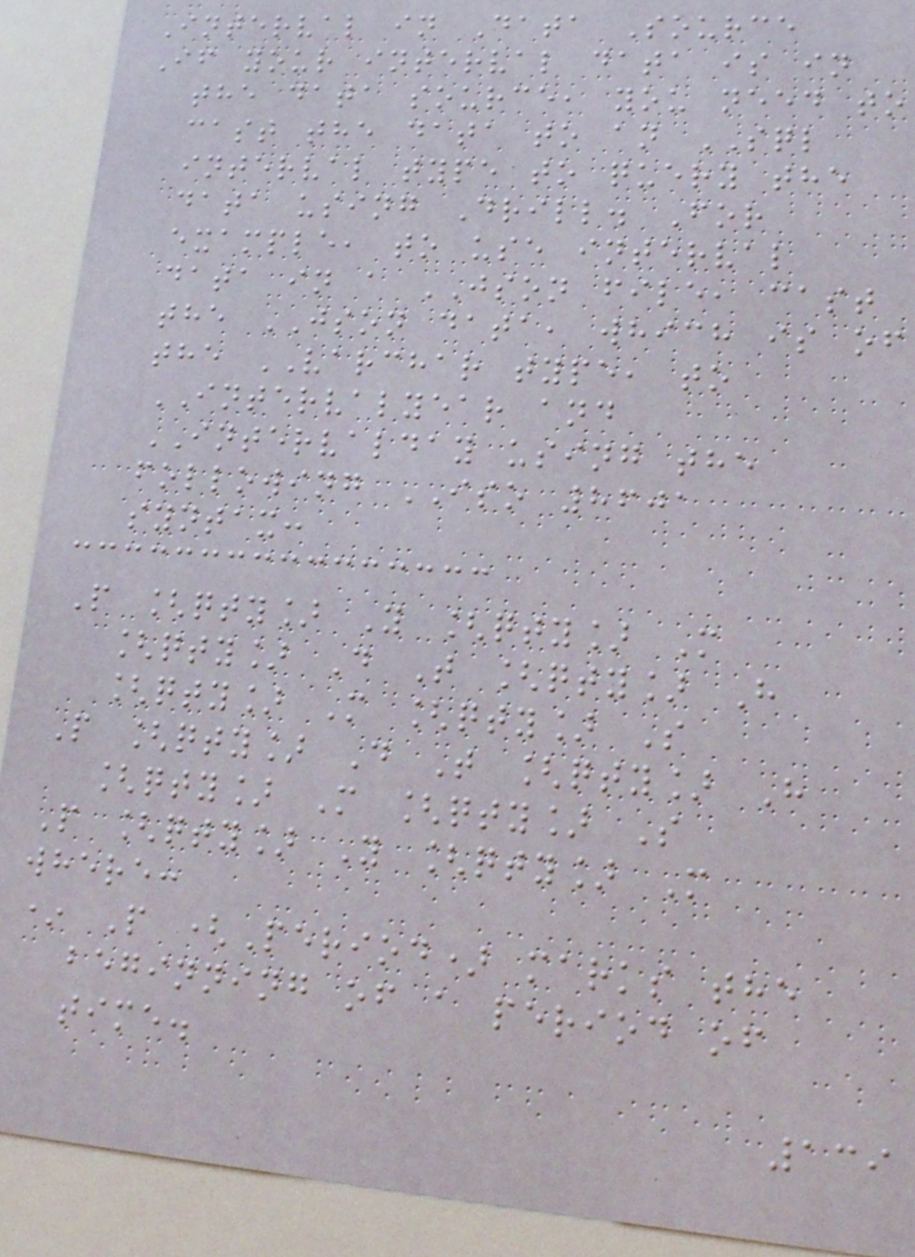Interval in Data Source
If your interval data is in
the data source, you need to
cast the data to an SQL
interval type to query the
data using Drill. For
example, to use interval
data in a JSON file, cast
the JSON data, which is of
the VARCHAR type, to
INTERVALYEAR and
INTERVALDAY using the
following ISO 8601
syntax:
P [qty] Y [qty] M
[qty] D T [qty] H
[qty] M [qty] S
P [qty] D T [qty] H
[qty] M [qty] S
P [qty] Y [qty] M
where:
* P (Period) marks the
beginning of a period of
time.
139
